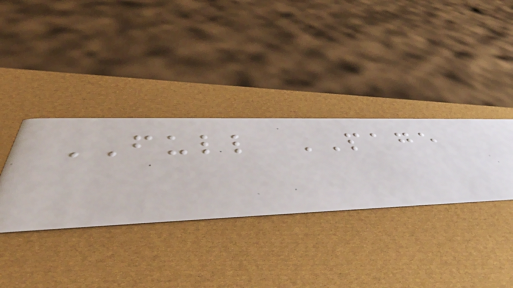FULL PAGE
